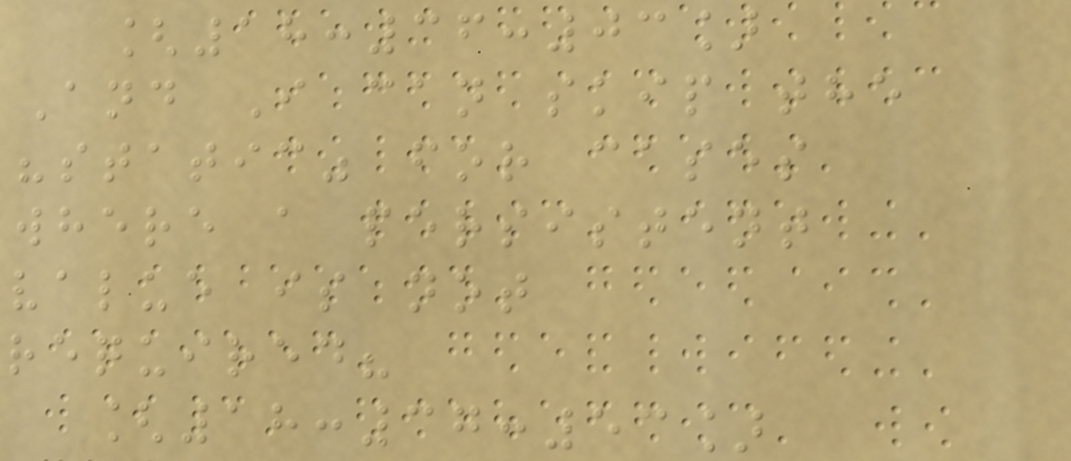[18:36:03]
And I can skip the
"static" for cases
where a persistent
value is not
required?
[18:37:53]
